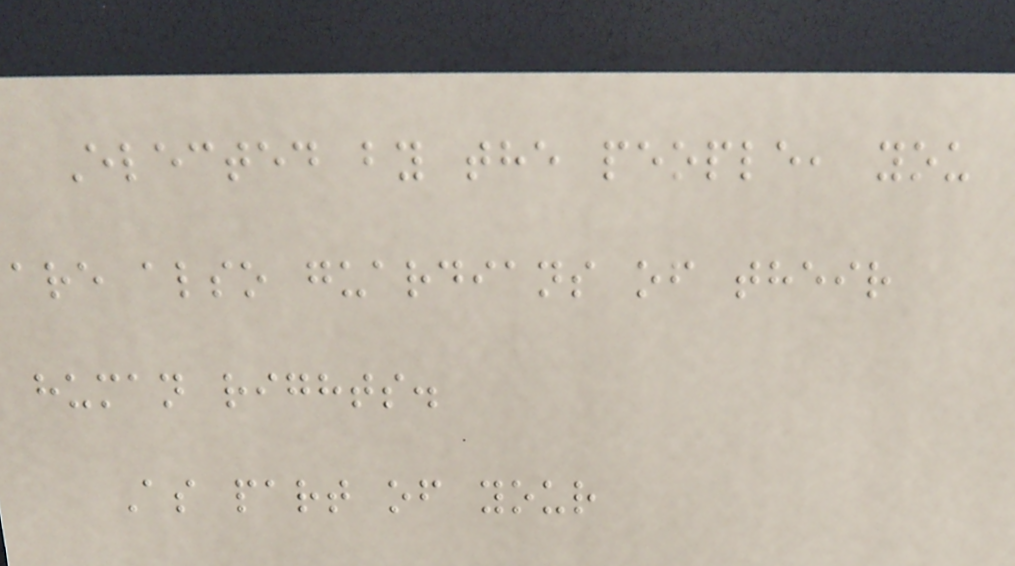Elected by the people, you
are also guardians of their
human rights.
As part of your
